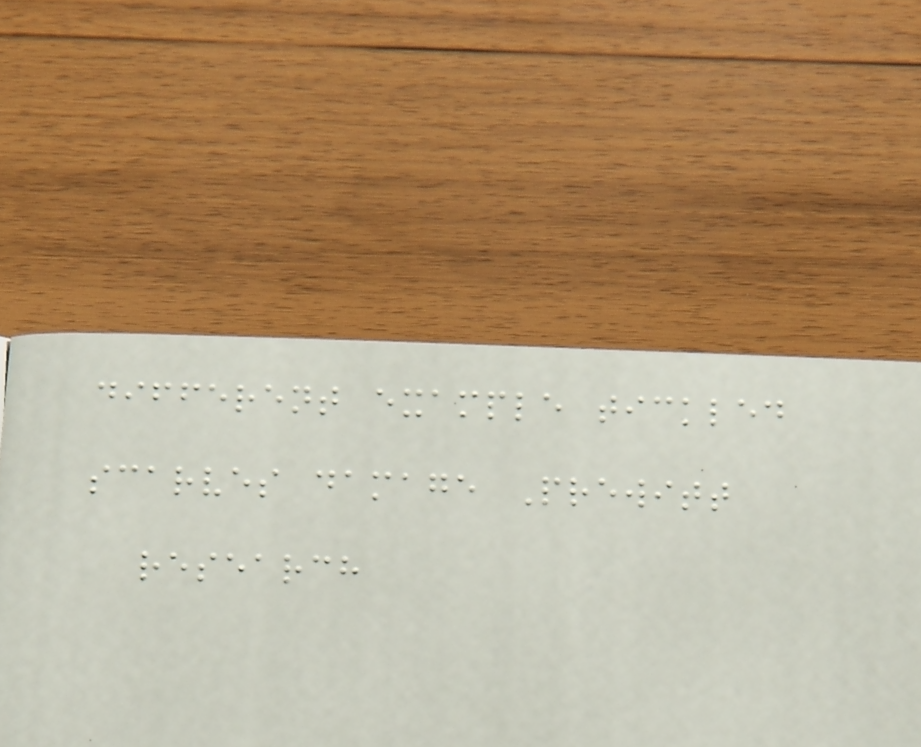different example tickled
scarves damage Prewitt
research
